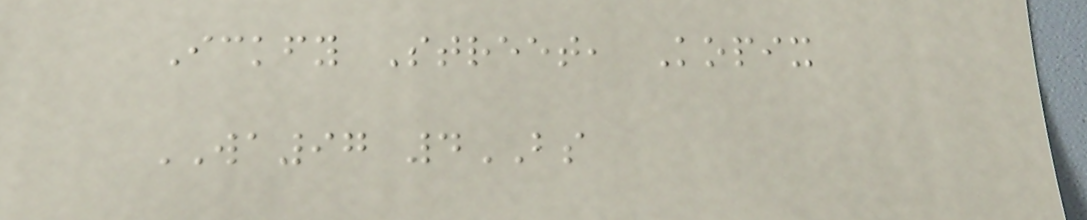Ickfy Street, Kopix
WA97 4BS
